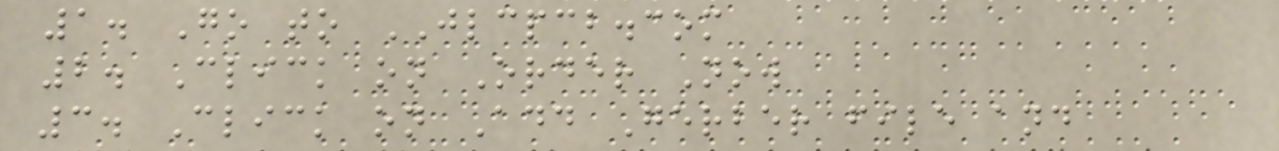1. Go to JLCPCB.com
2. Click on Order Now
3. Click on Add Gerber file and
